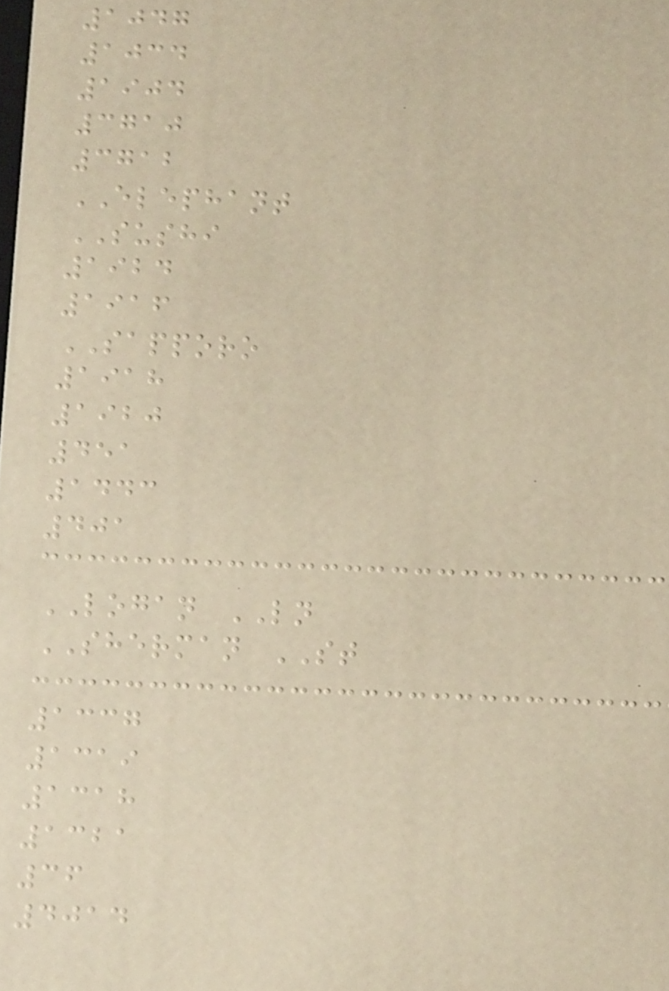1047
1034
1904
3710
3712
ELEPHANT
SUSHI
1924
1916
SAPPORO
1918
1920
451
1443
401
LOGAN LN
SHERMAN ST
1337
1319
1318
1321
36
4014
